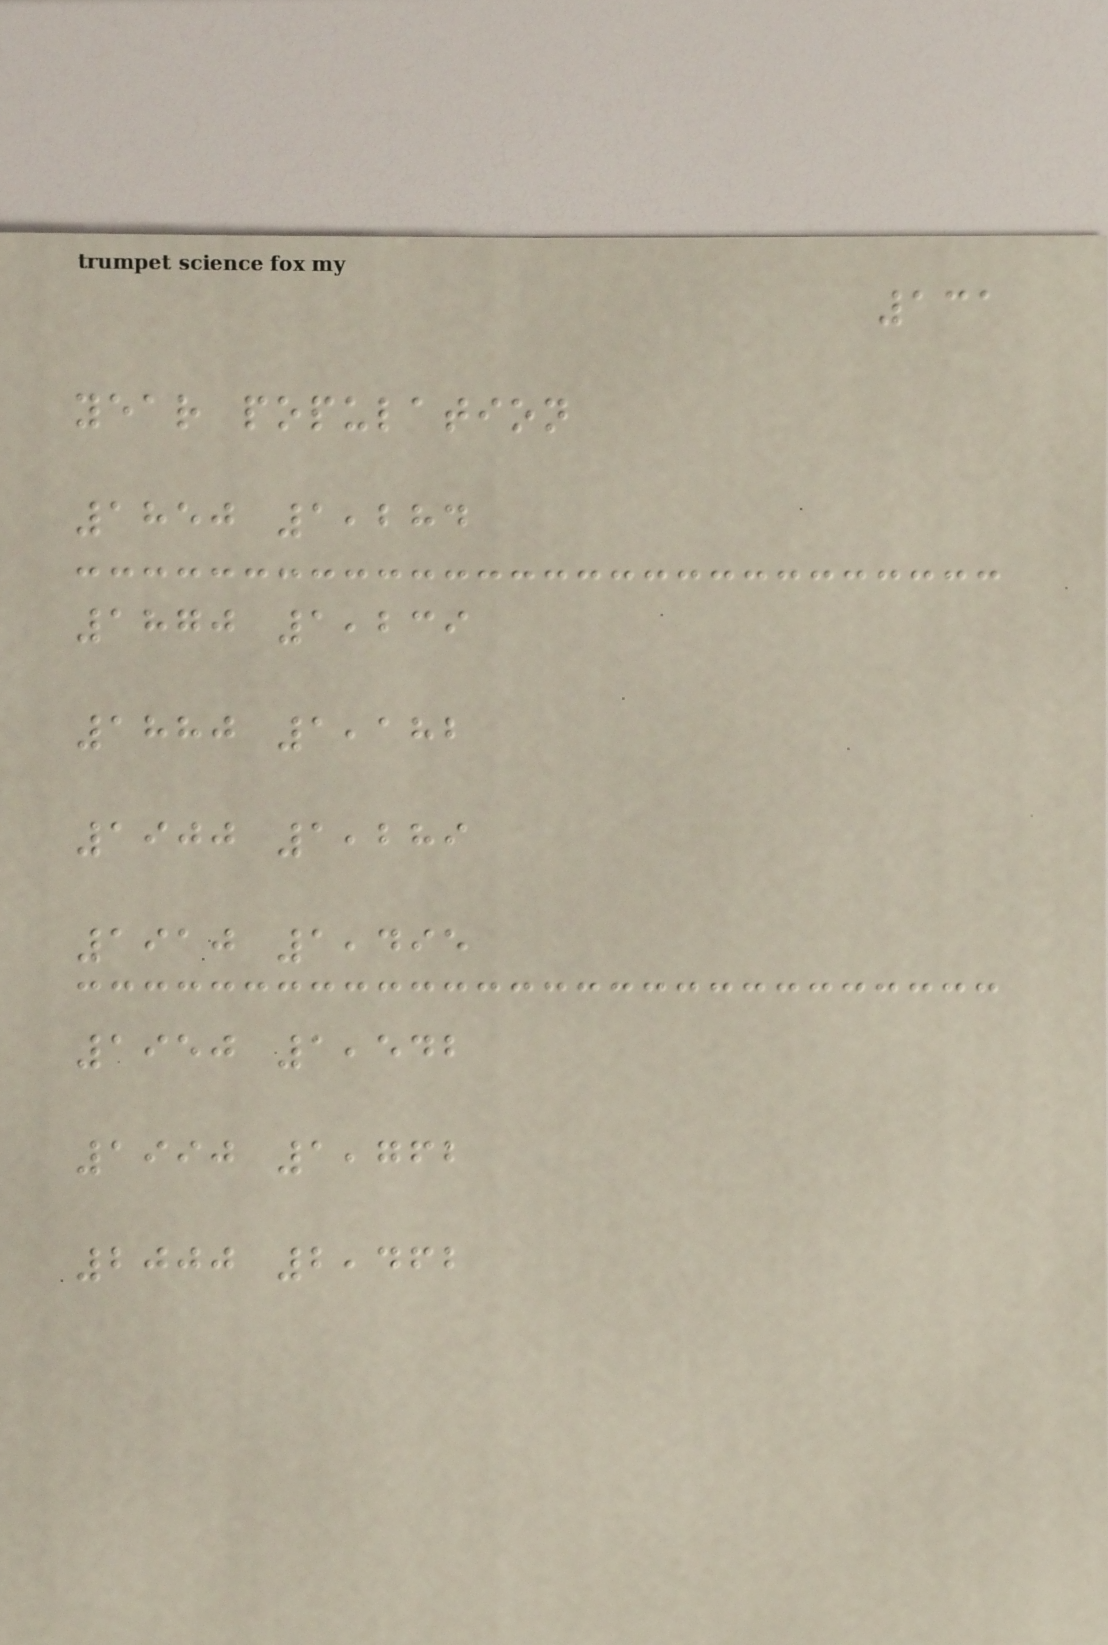131
year population
1850 1,284
1870 1,239
1880 1,182
1900 1,289
1910 1,495
1950 1,542
1990 1,762
2000 2,462
